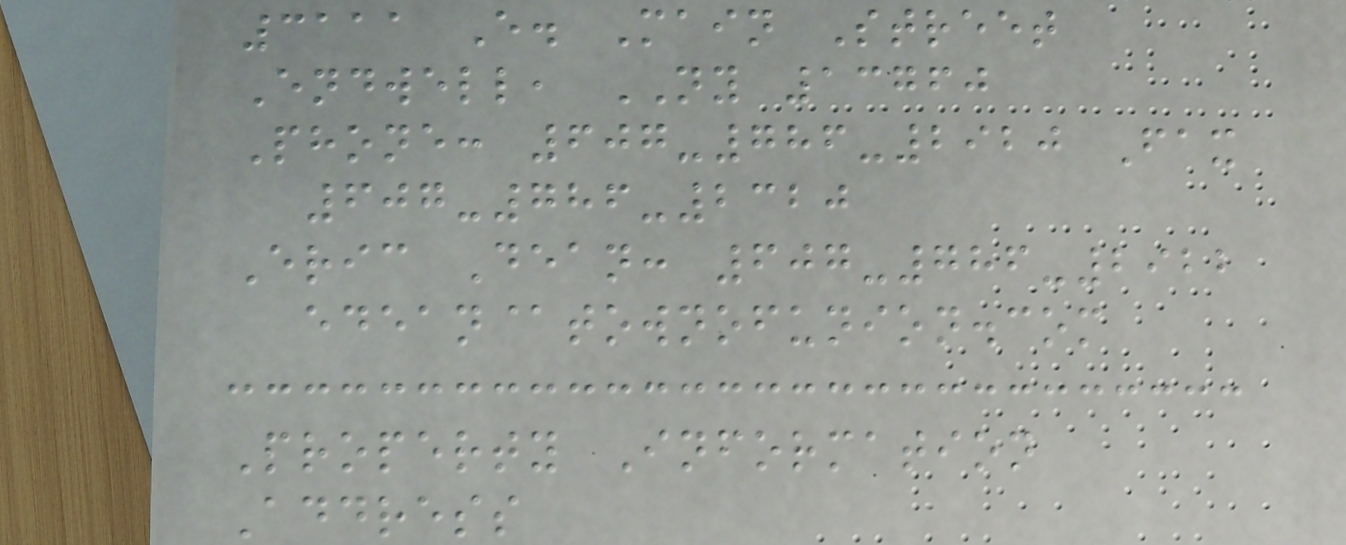3111 E. Main Street
Endwell, NY 13760
Phone: 607-786-2920 Fax
607-786-2320
Eric Dean: 607-786-2922
edean@townofunion.com
Property Information
Address
